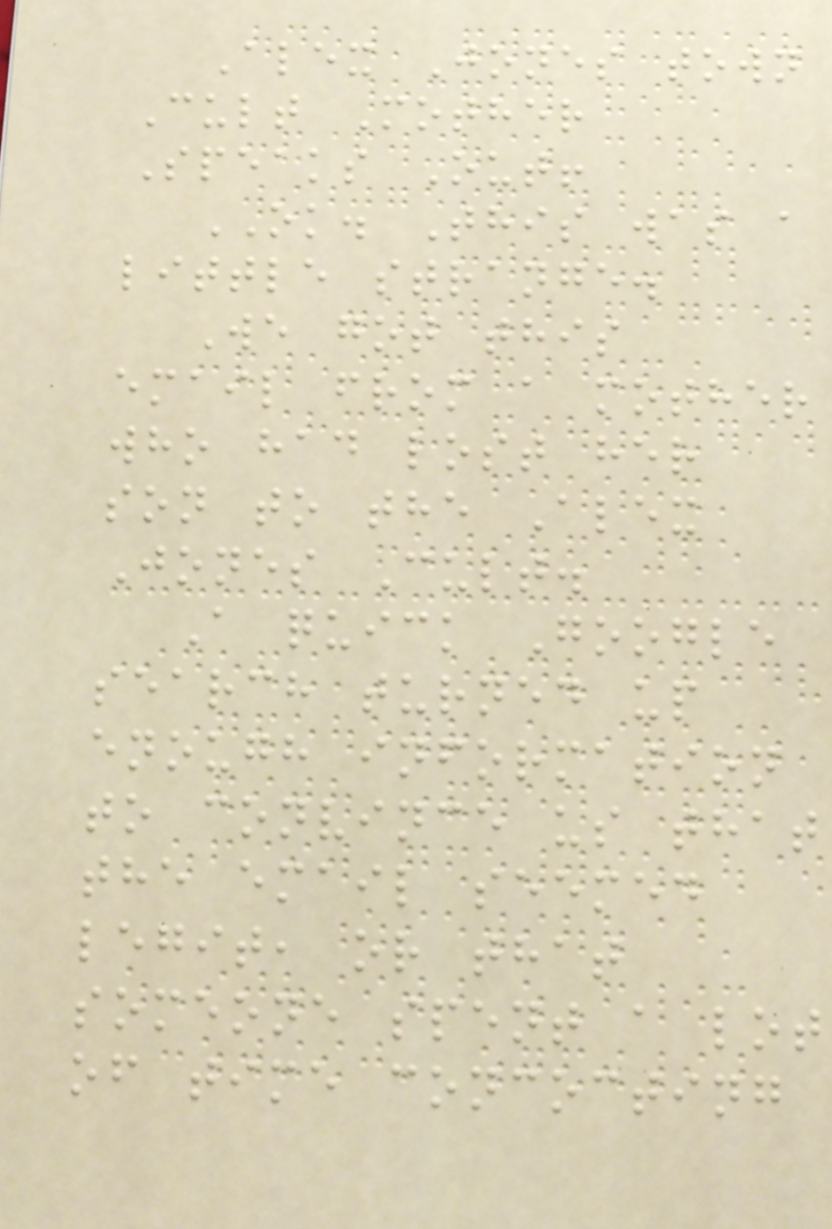Alex Jones town
Cult Mother
Speaks Out!
OK. This was a
little strange.
We got this
email from a mother
who had lost her
son to the Alex
Jones Cult.
A quick Google
search turned up
enough information
to convince us that
the email seemed
legit, or that
someone spent a lot
of time concocting
